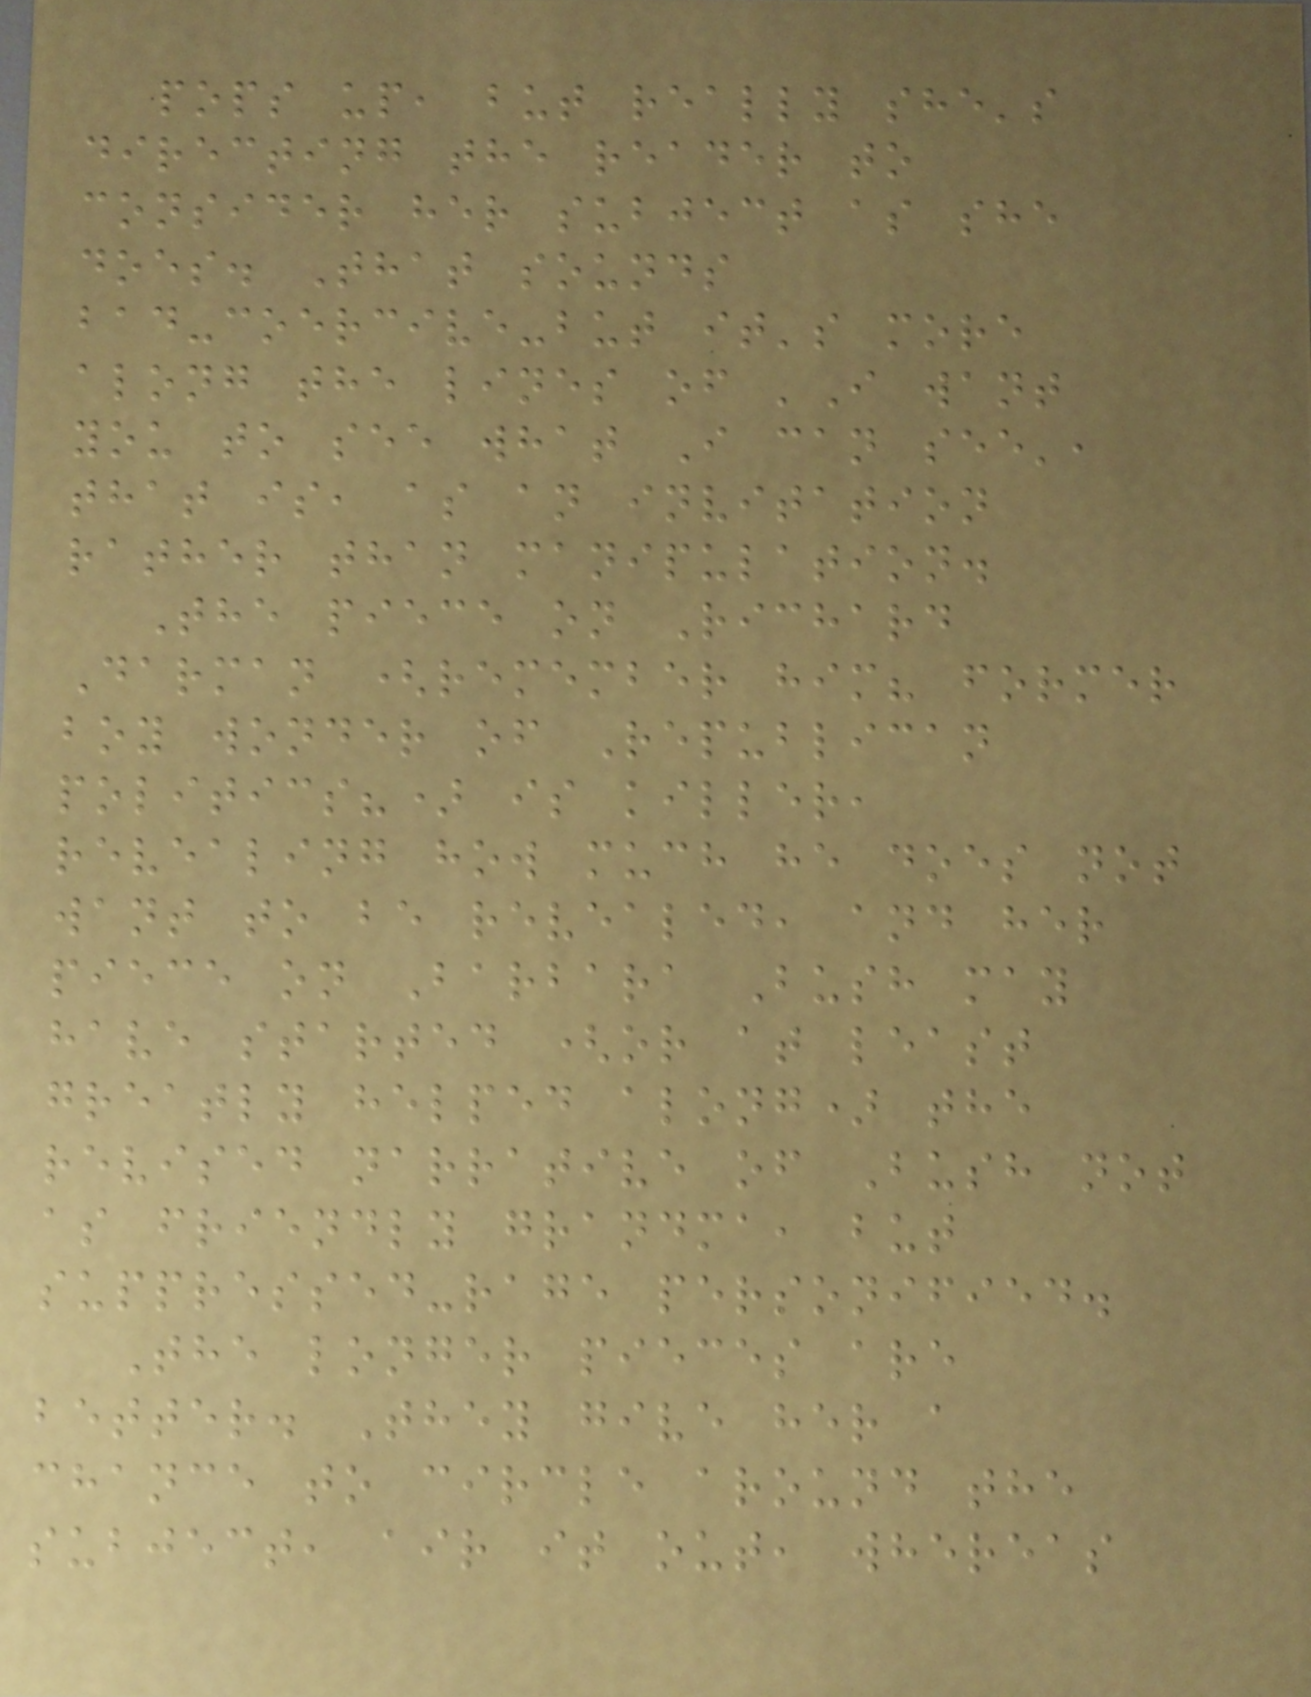pops up, but really she's
directing the reader to
consider her subject as she
does. That sounds
bad-coercive-but it's more
along the lines of 'I want
you to see what I can see',
that is, as an invitation
rather than manipulation.
The piece on Richard
Darman (remember him? former
boy wonder of Republican
politics?) is killer,
revealing how much he does not
want to be revealed, and her
piece on Barbara Bush may
have started (or at least
greatly helped along) the
revised narrative of Bush not
as friendly grandma, but
suppressed-rage personified.
The longer pieces are
better. They give her a
chance to circle around the
subject, air it out, whereas
